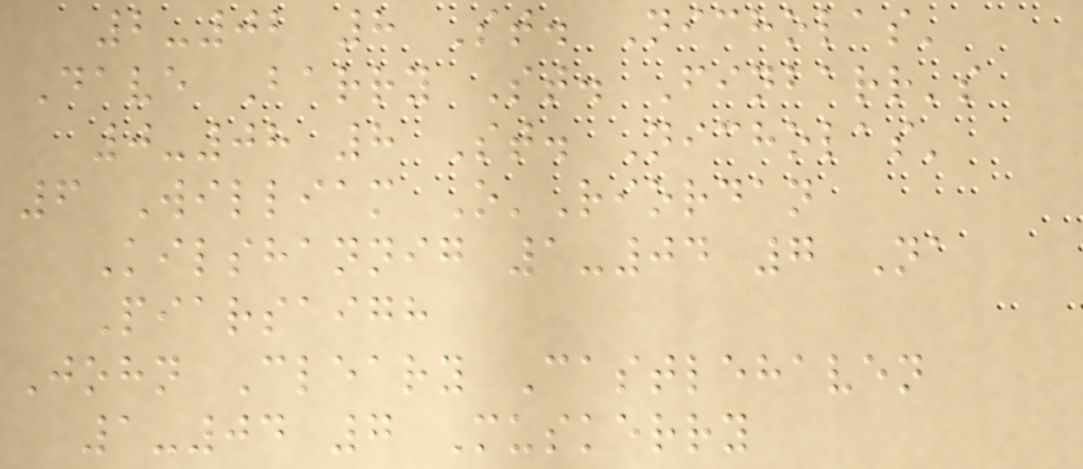2-02 8 St. Nicholas'
Dave Barry St. Finbarr's
0-08 8 St. Nicholas'
6 William O'Riordan
Kilshannig 1-04 7 Na
Piarsaigh
John Cleary Castlehaven
1-04 7 Muskerry
